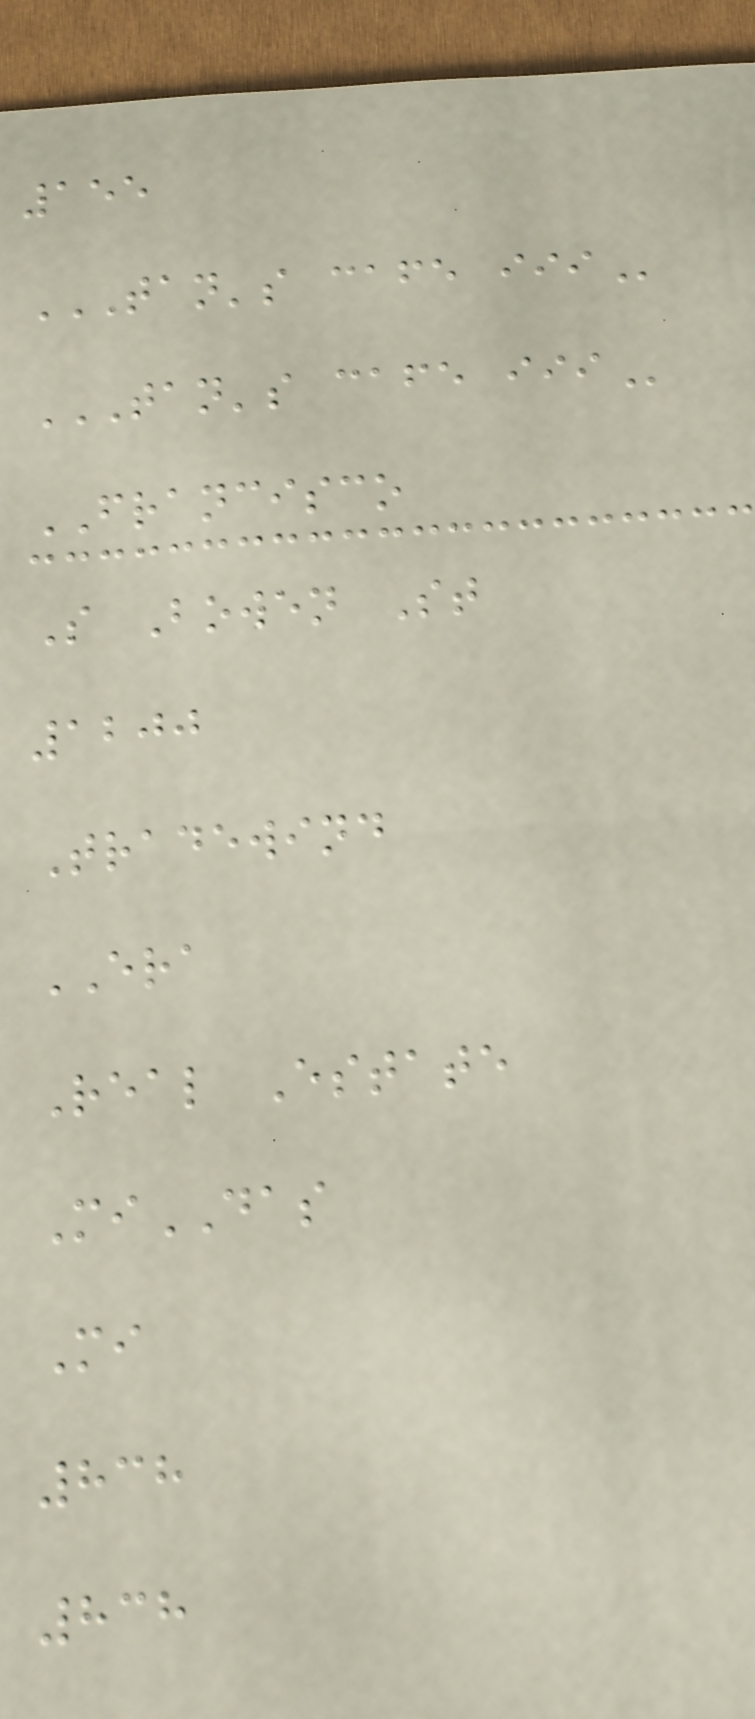155
TAN'S CAFE III
TAN'S CAFE III
FRANCISCO
S Bowen St
1200
Tradewind
ERA
Real Estate
MiDAS
Mi
838
838
